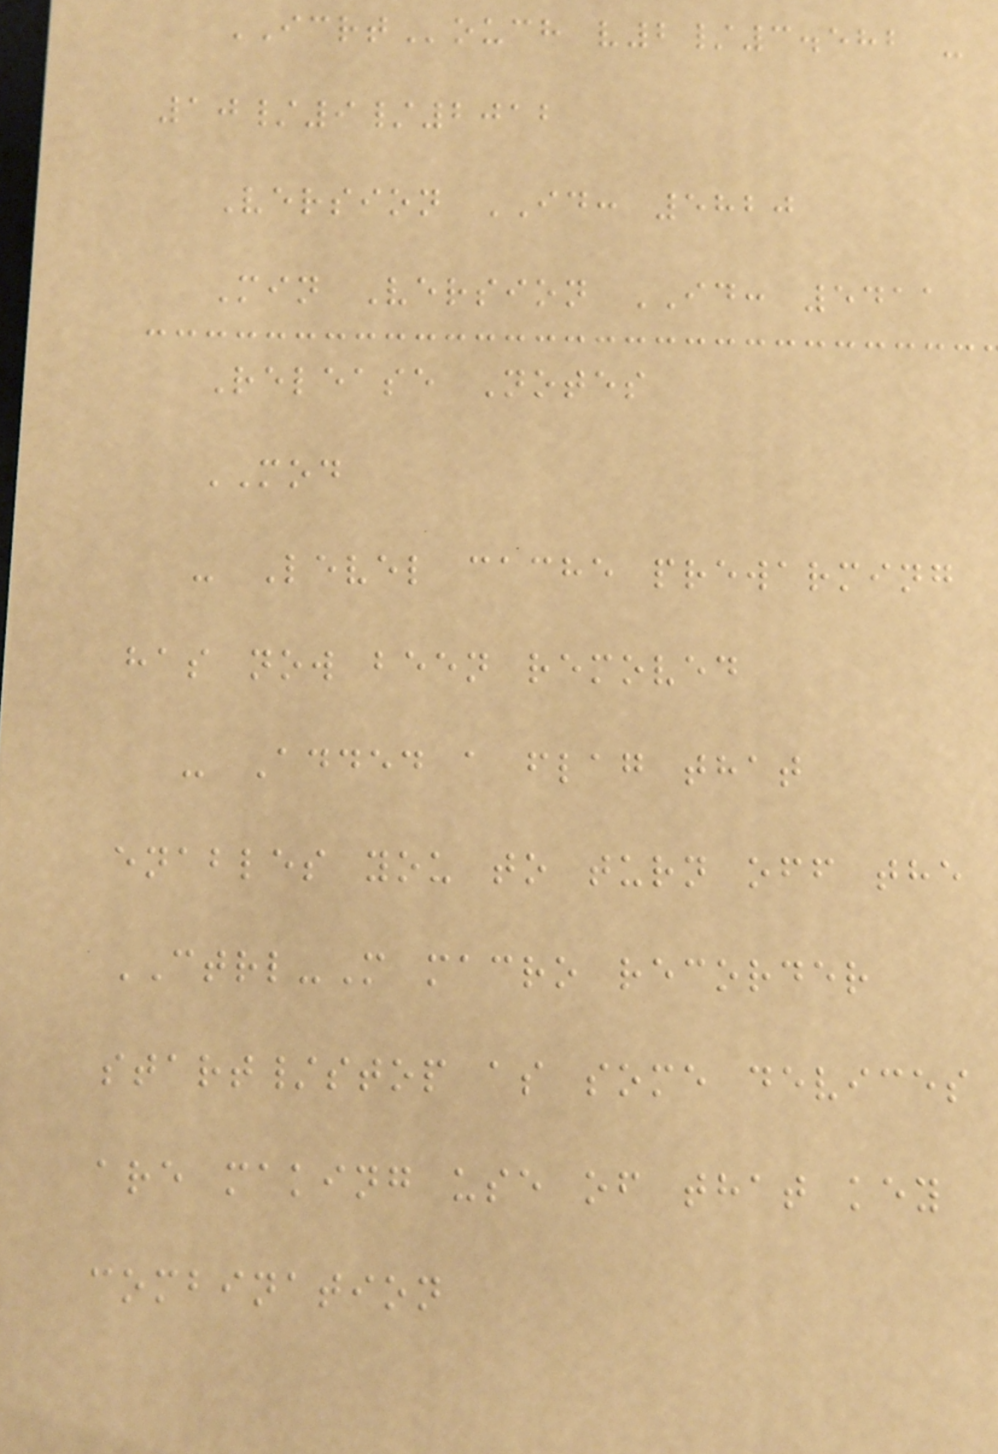ICRTouch v2/3.582 -
10/9/2012
Version ID: 5820
Min Version ID: 5411
Release Notes
MOD
- Level cache prewarming
has now been removed
- Added a flag that
enables you to turn off the
CTRL-M macro recorder
start/stop as some devices
are making use of that key
combination
